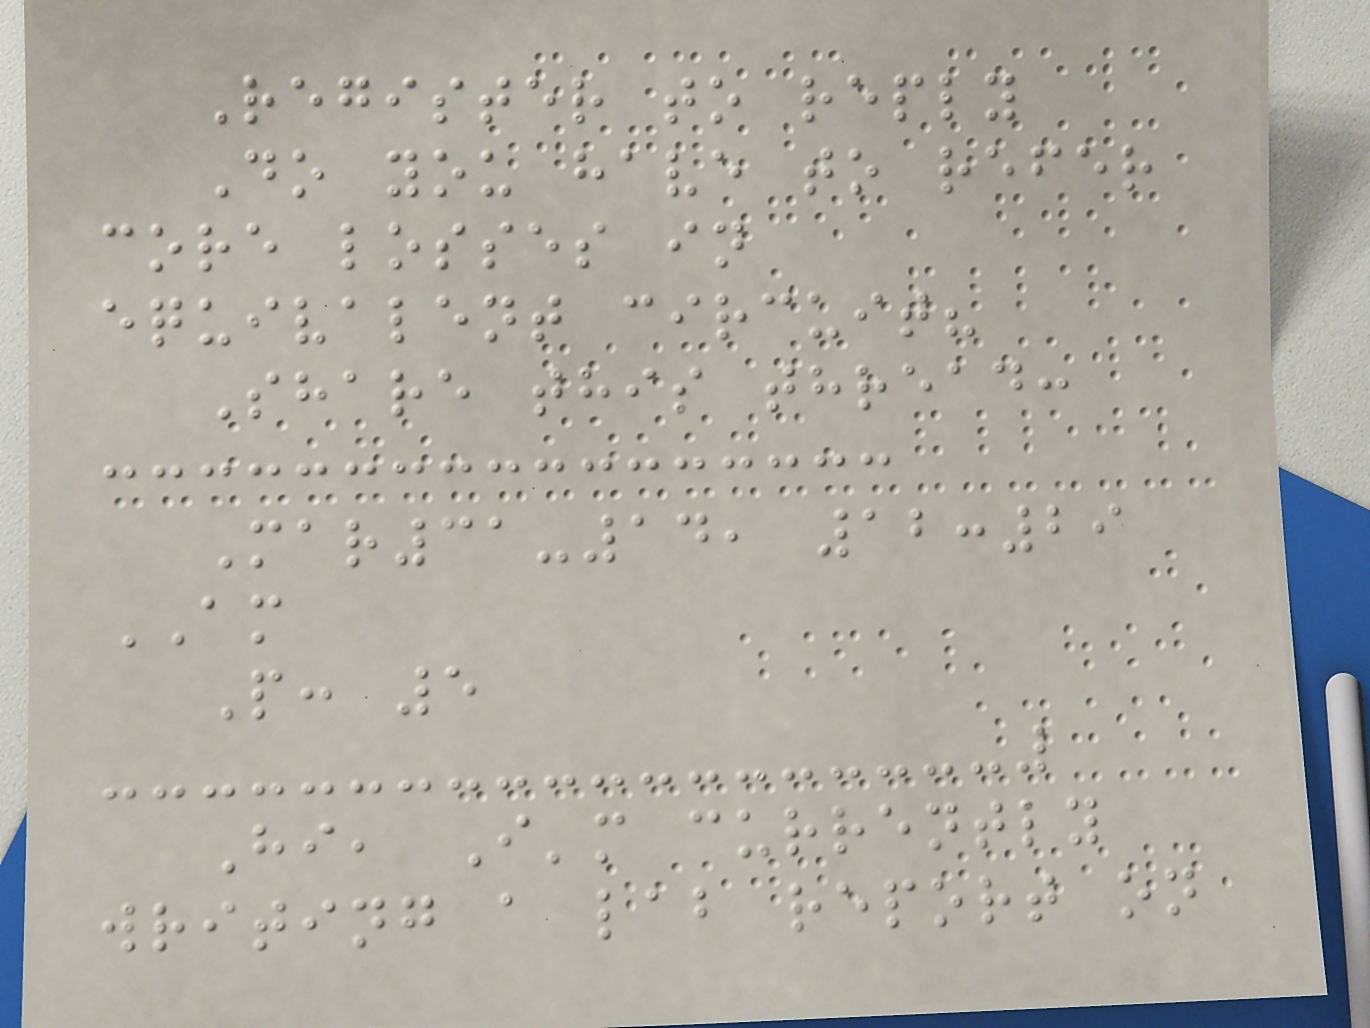Register to reply
Do you have to refer
core losses in
equivalent circuit?
Share this thread:
Mar31-14, 12:29
AM
P: 5
Hi, I'm currently
writing a lab report on
